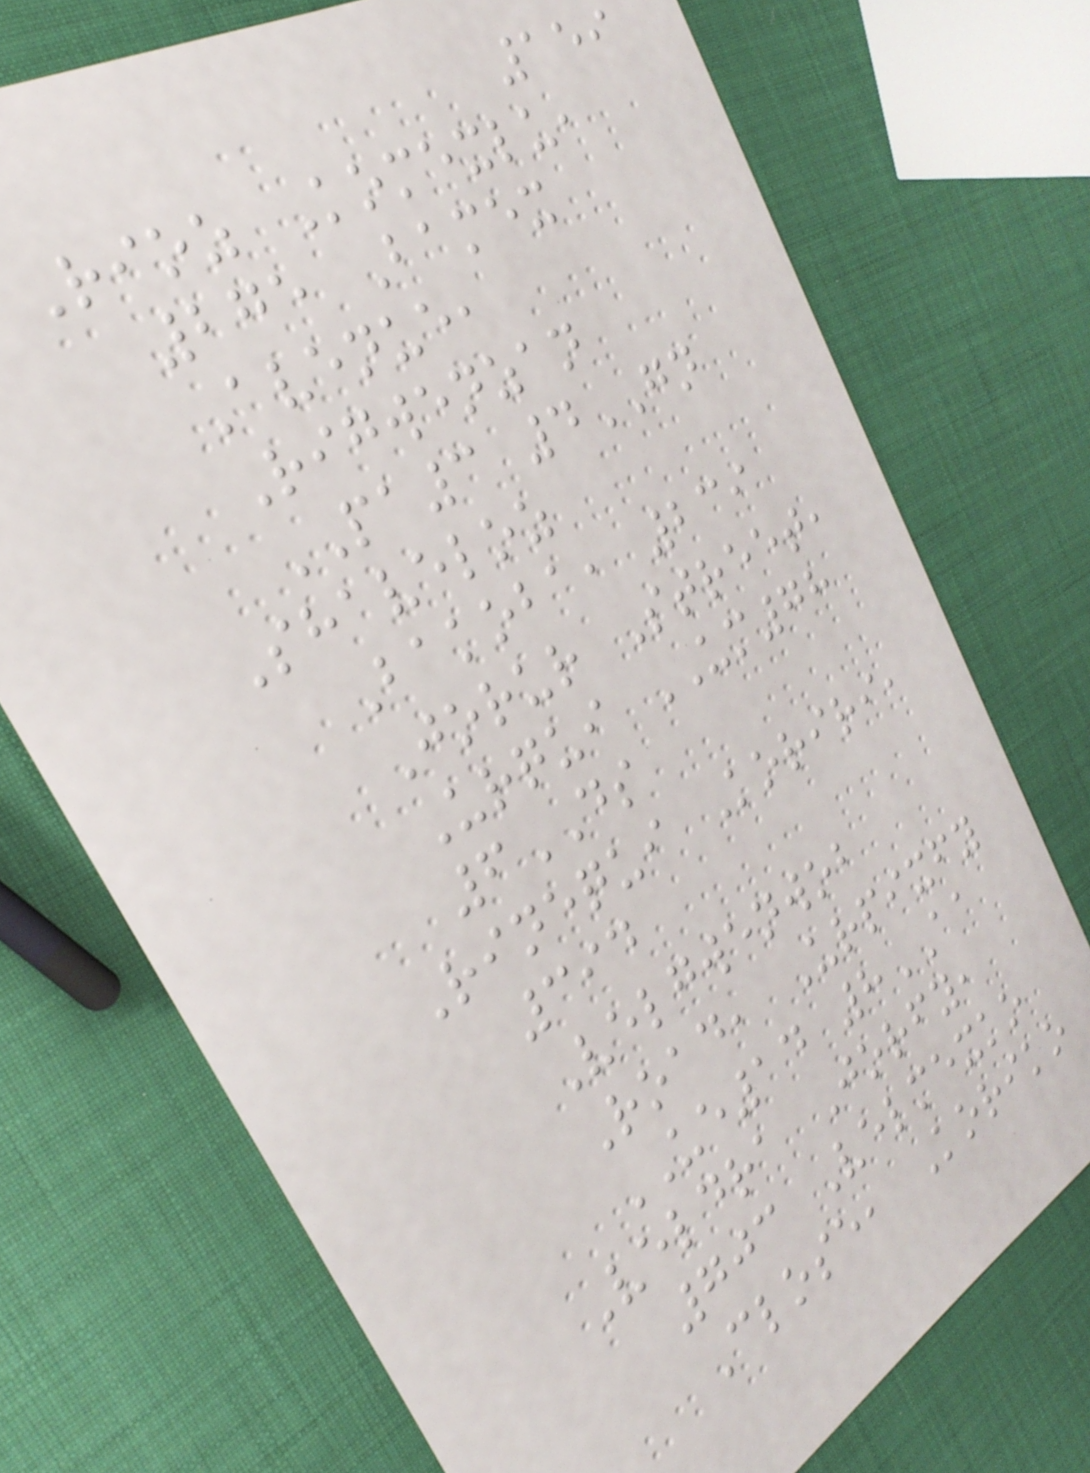159
Rioz Komexlu,
275 Bamex
Avenue,
Rigwenzan
PA3 4GN
Shaveloz
Bakoba, 239
Jorur Street,
Urqui UM78
6DS
Rinequi Koriri,
394
Velgwenwob
Road, Urpixfy
UE14 8AA
Veldra Jorfy,
703 Velmexko
Close, Koriko
